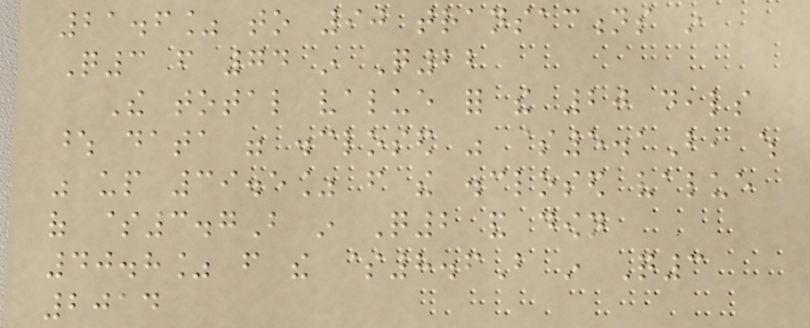21.6% to 90 transactions in
Q3 from 74 in Q22
The total value for the 20 deals
whose data were disclosed was $5.1B, which
was up 39.5% from the disclosed value
of $3.7B in Q2 and down
40.8% from the $8.6B in Q3
2014
